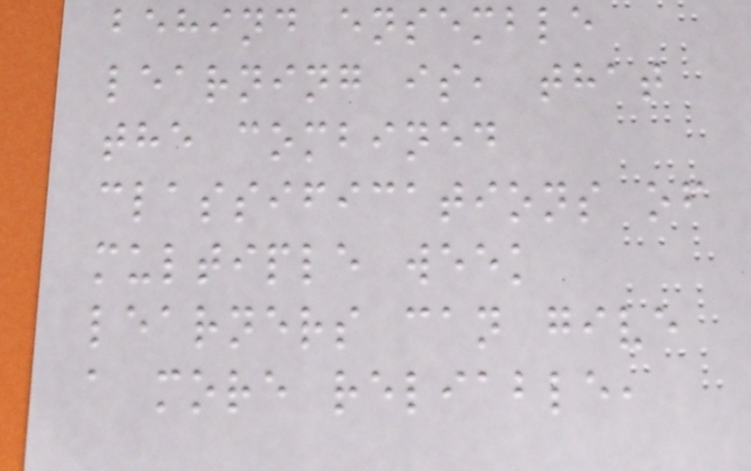behind ensemble
learning is, that
the combined
classifications of
multiple week
learners can give
a more reliable,
